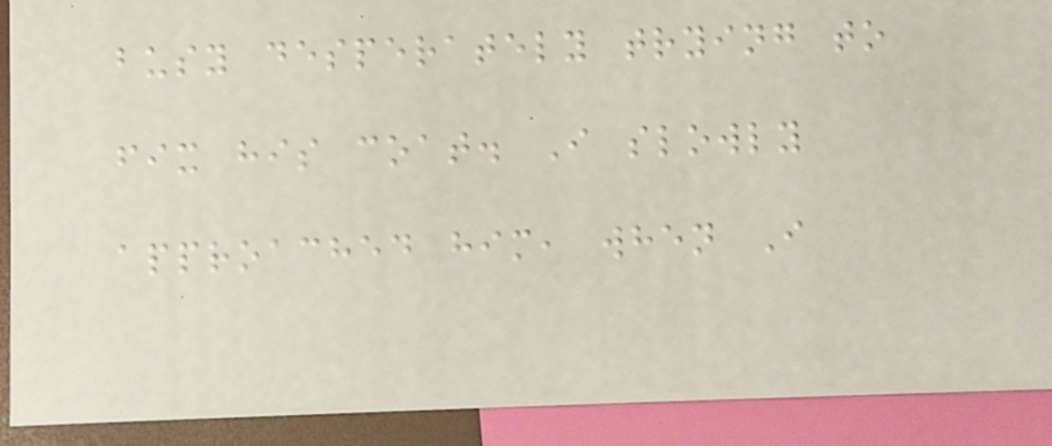busy desperately trying to
fix his coat. I slowly
approached him, when I
